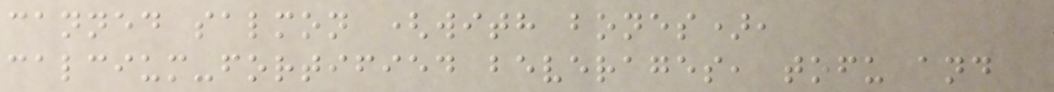canned salmon (with bones),
calcium-fortified beverages, tofu and
